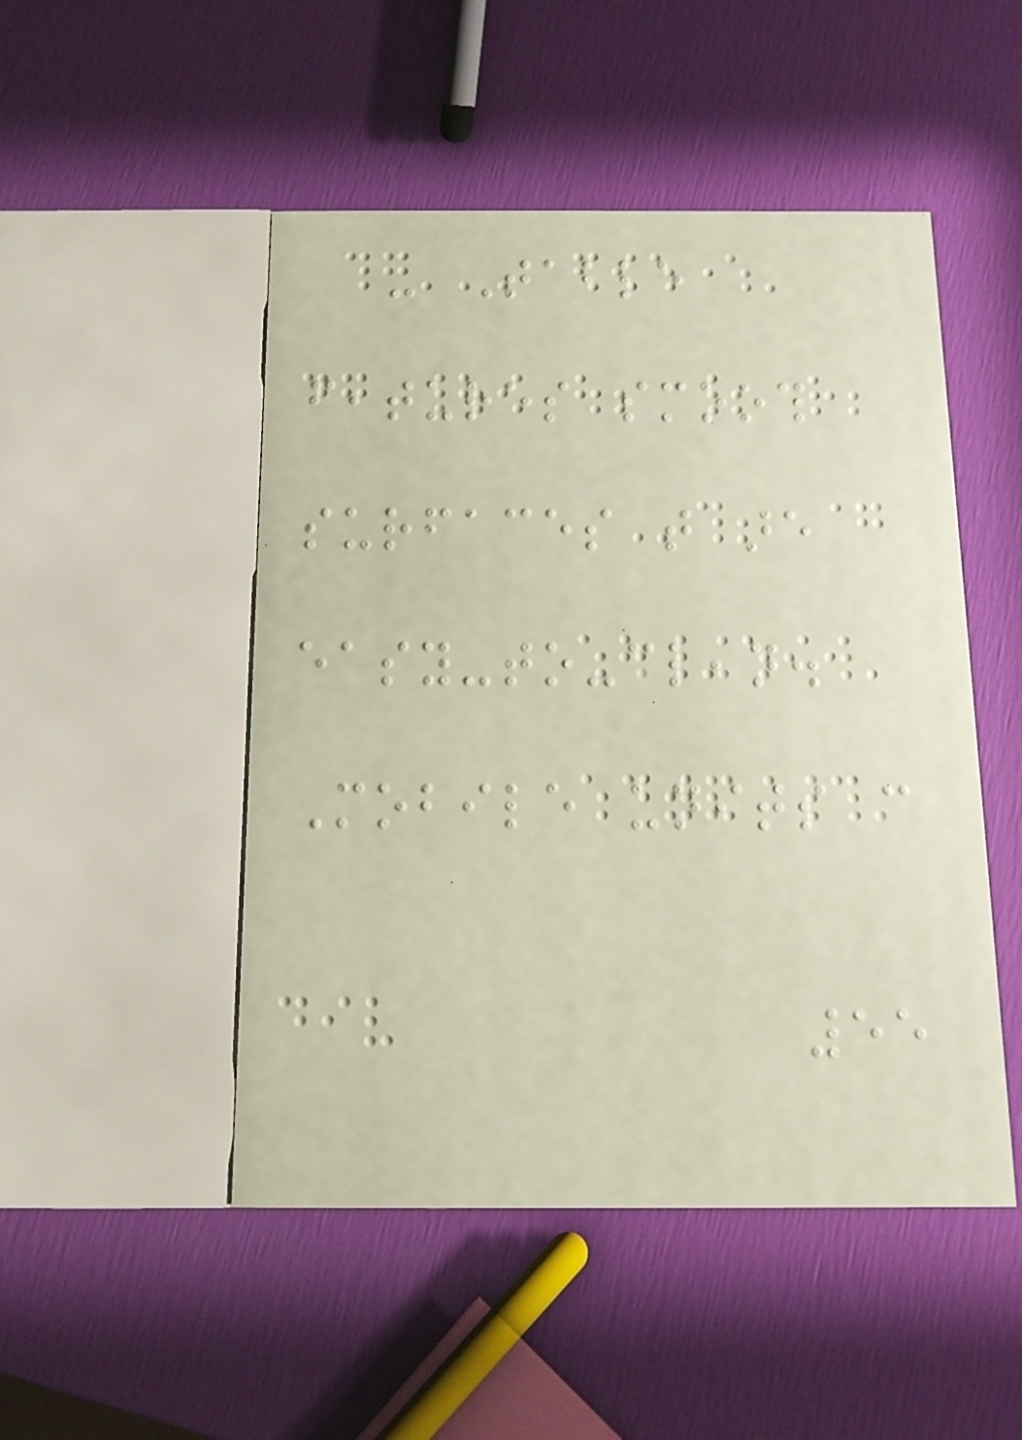- Table
features smooth
surfaces that are
easy-to-clean.
Mobile units can
55
